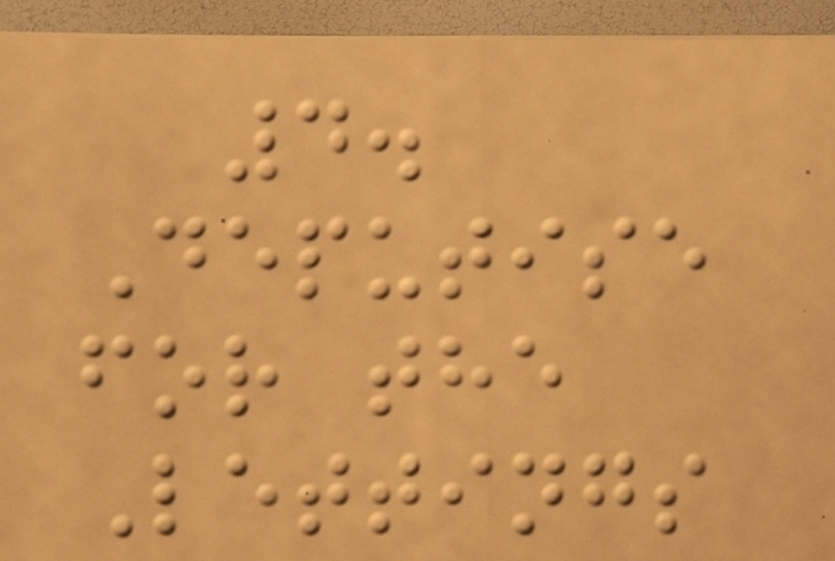4.
Deputise
for the
Lettings
